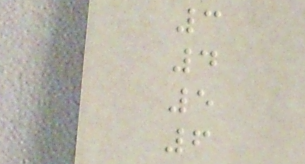3
4
5
6
